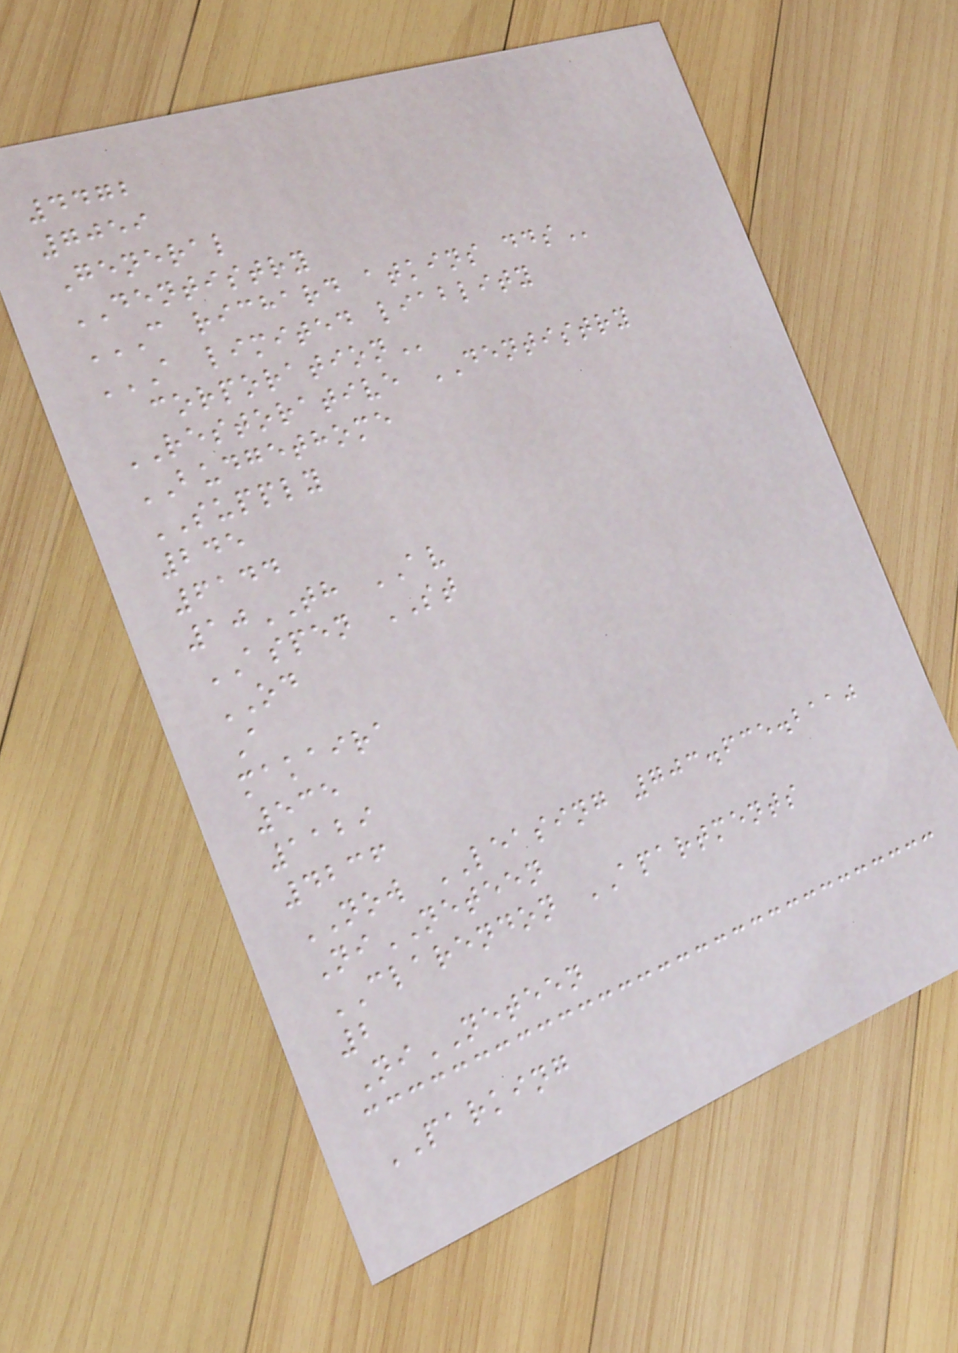4472
7059
General
DENTISTRY
C RICHARD ATKINS DDS
A LIMITED LIABLITY
CORPORATION
RESTORATIVE DENTISTRY
BUDGETHOME
SUPPLY
245
6144
10TH AV
ASPEN ST
OD
A
makaira
535
1129
4236
NOW LEASING 703.635.2110
NiNETEEN
CLARENDON APARTMENTS
2
NiNETEEN
PARKING
